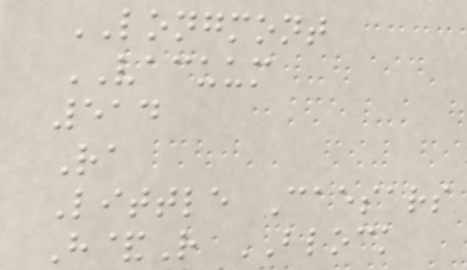LONGMONT
VACUUM
514
Ra
Little Caesars
H&R BLOCK
